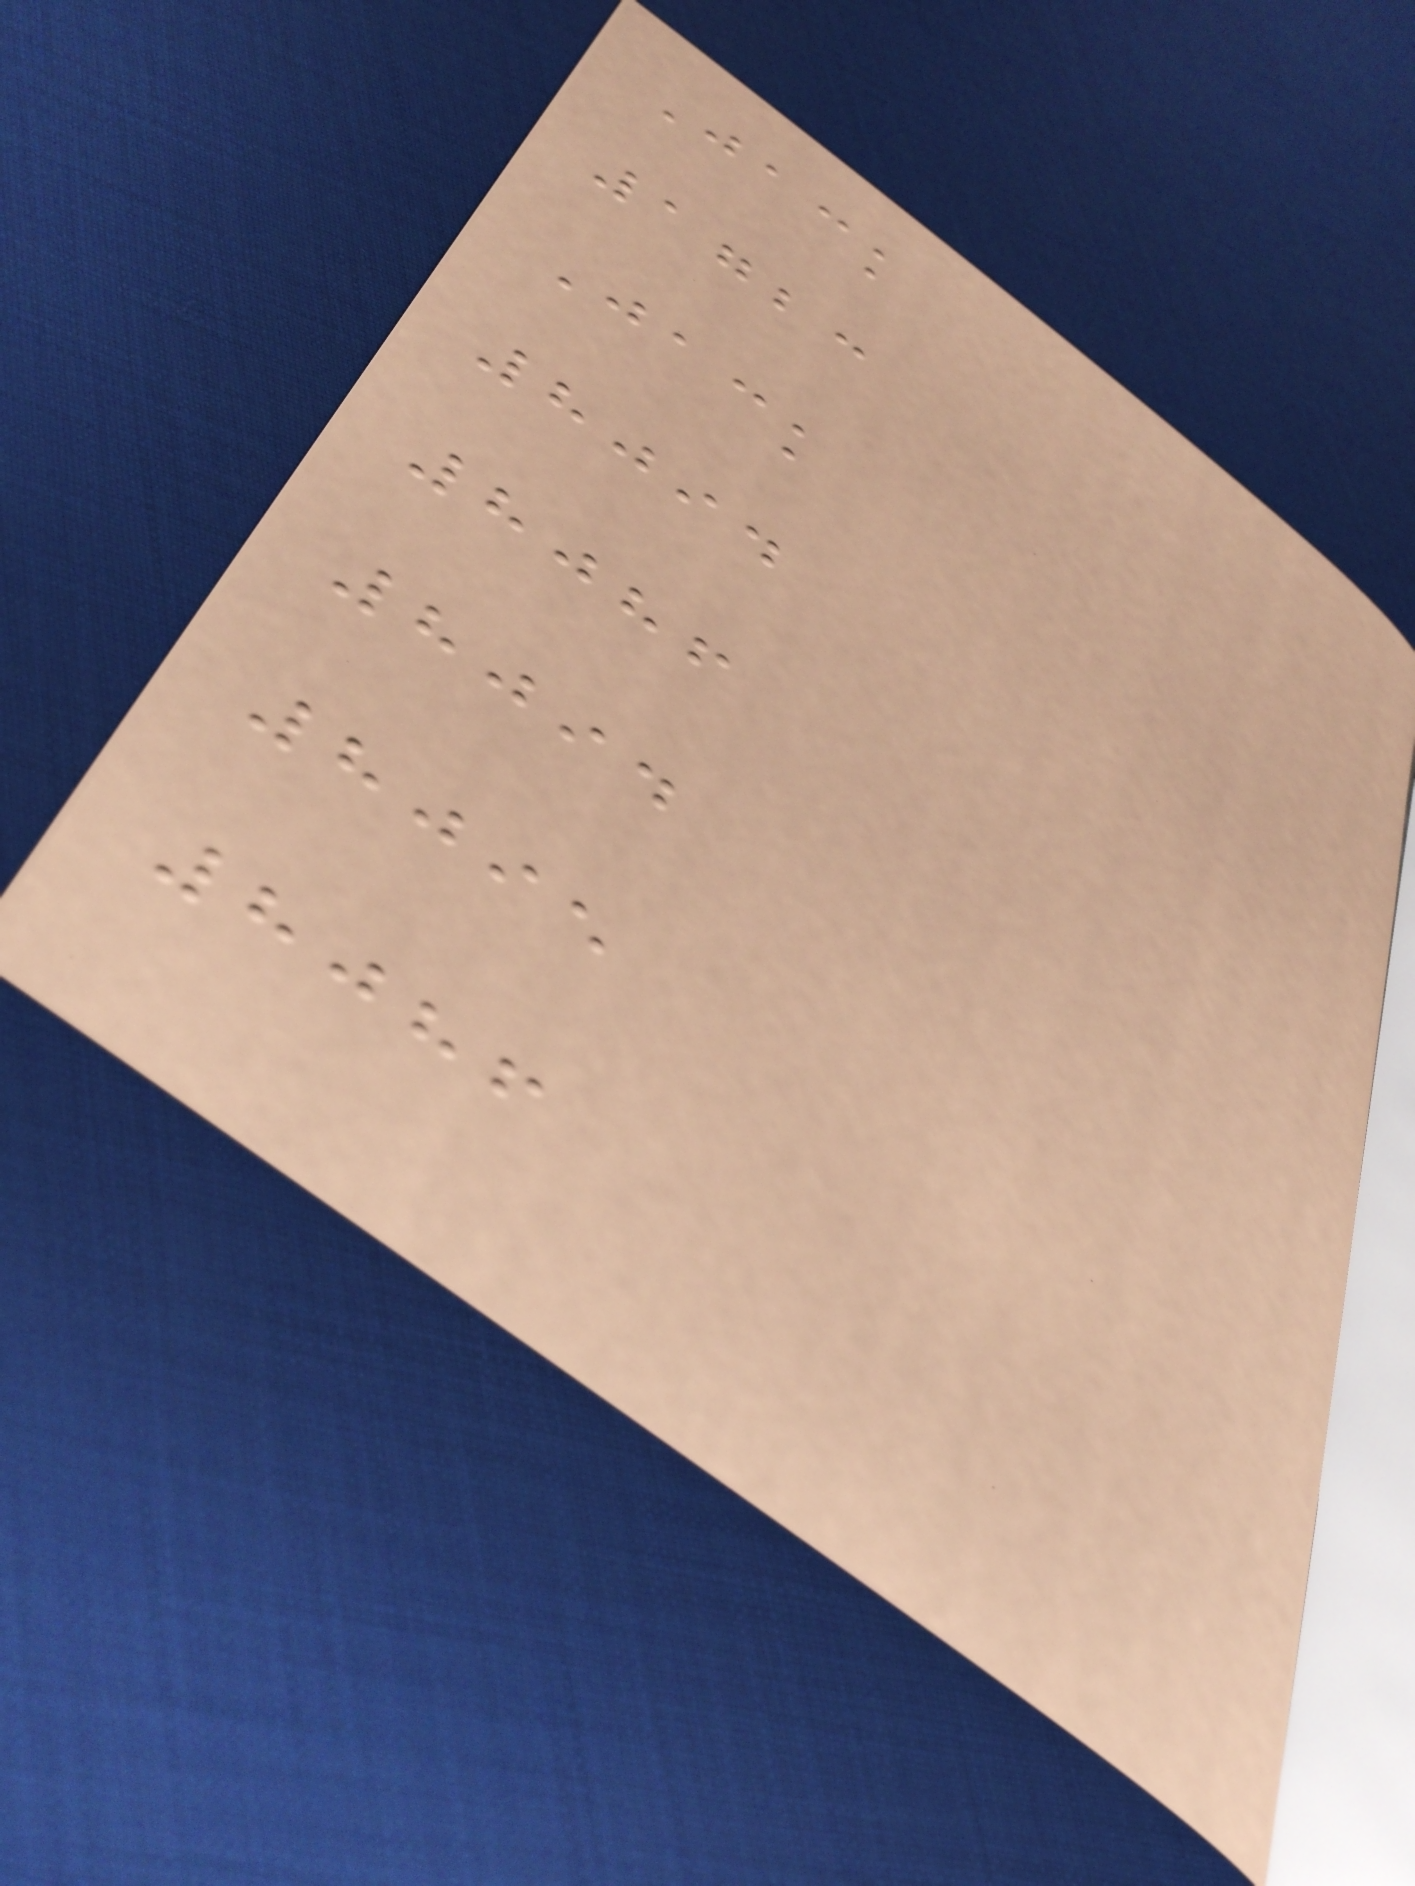Jack
1723
Jack
8094
8086
8094
8095
8086
